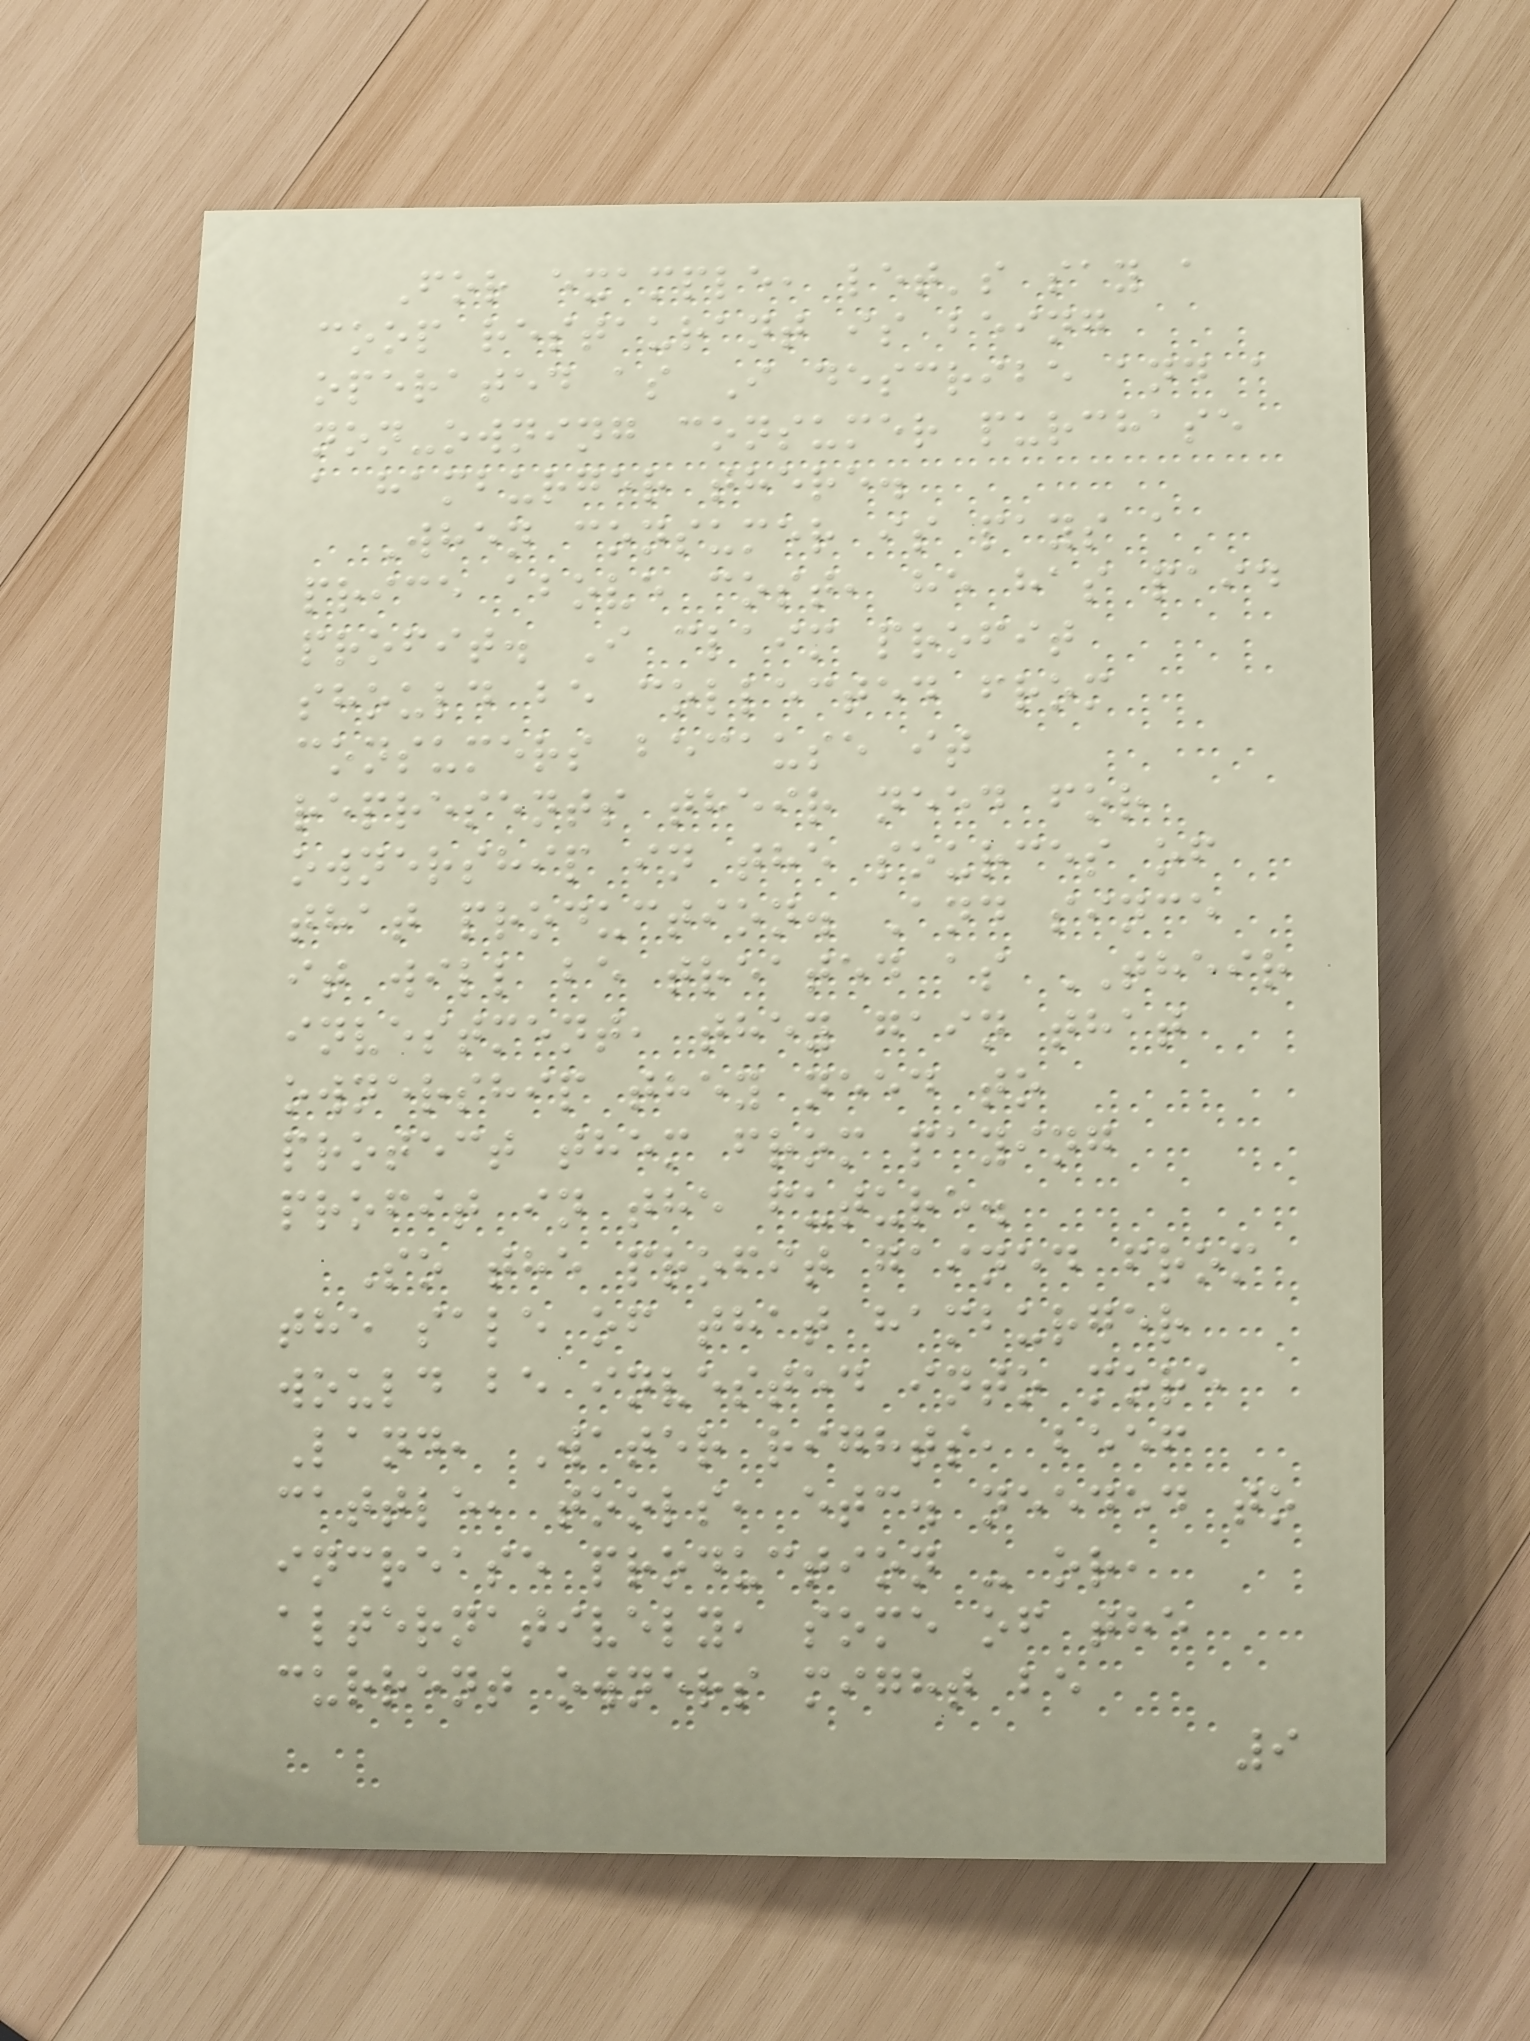For example, let's say a
coop restaurant is being
operated as I describe and a
non-owning consumer purchase
a hamburger there.
When consumer is pays a
price above cost, he has paid
profit. I claim profit
should be collected from
consumers because it
represents their need for
ownership in the sources of
that production. And since
it will be treated as THEIR
investment, they gain that
ownership they need to
protect them from paying
profit in the future.
So the profit gained from
the sale of that hamburger
would be invested into more
Land, Water rights, beef
cattle, tools, etc. needed to
increase production - or,
alternatively, some of the
current owners might be
9
